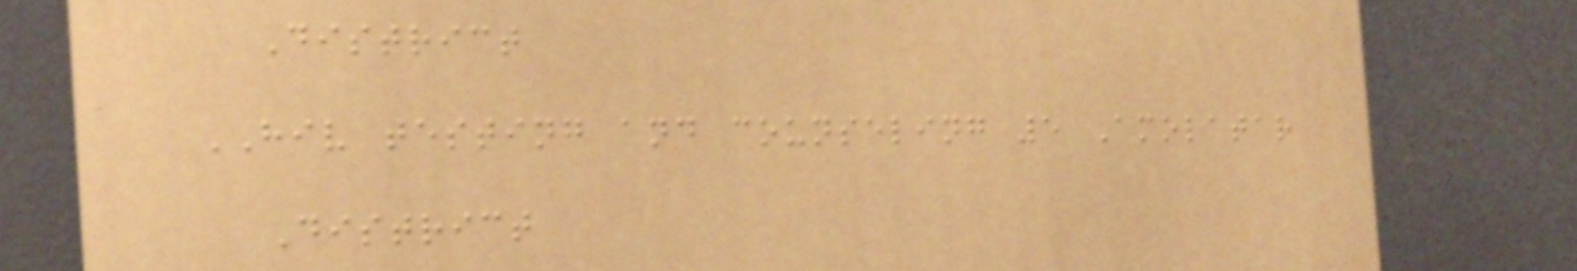District
HIV testing and counseling 5 Amolatar
District
